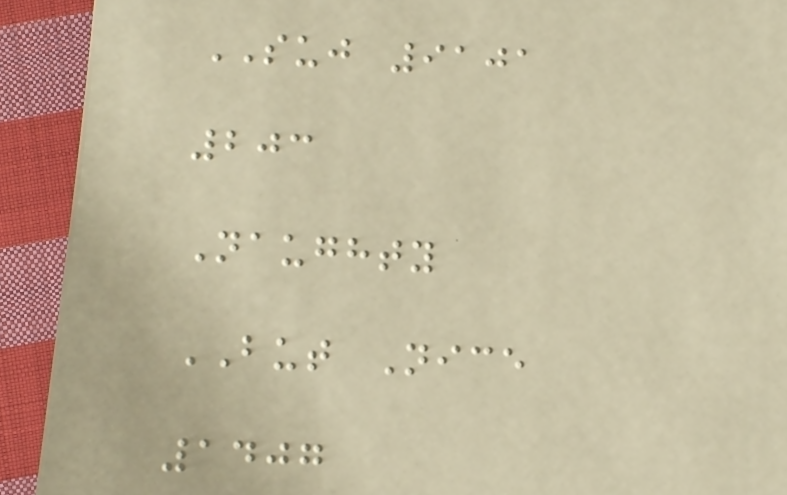SUJ 9101
203
Naughty
BUT Nice
1407
